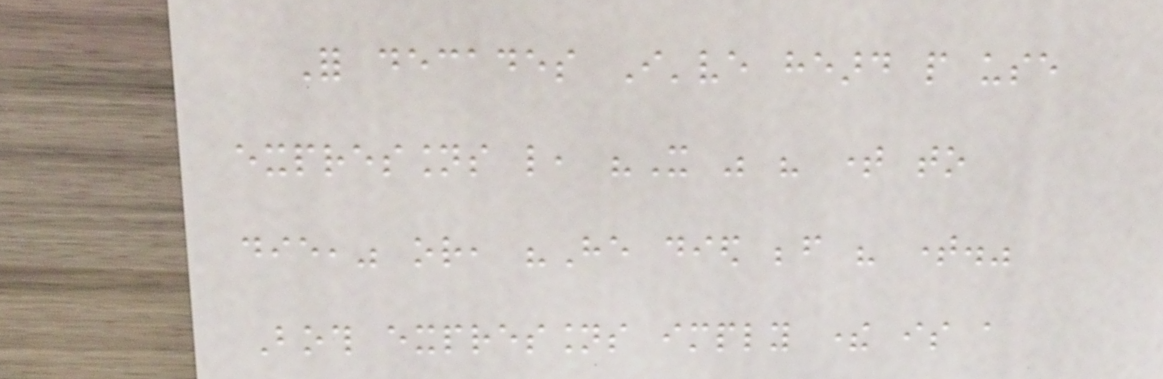For decades I've heard people use
expressions like, "It was his time to
die," or, "He died before his time."
Both expressions imply there is a
